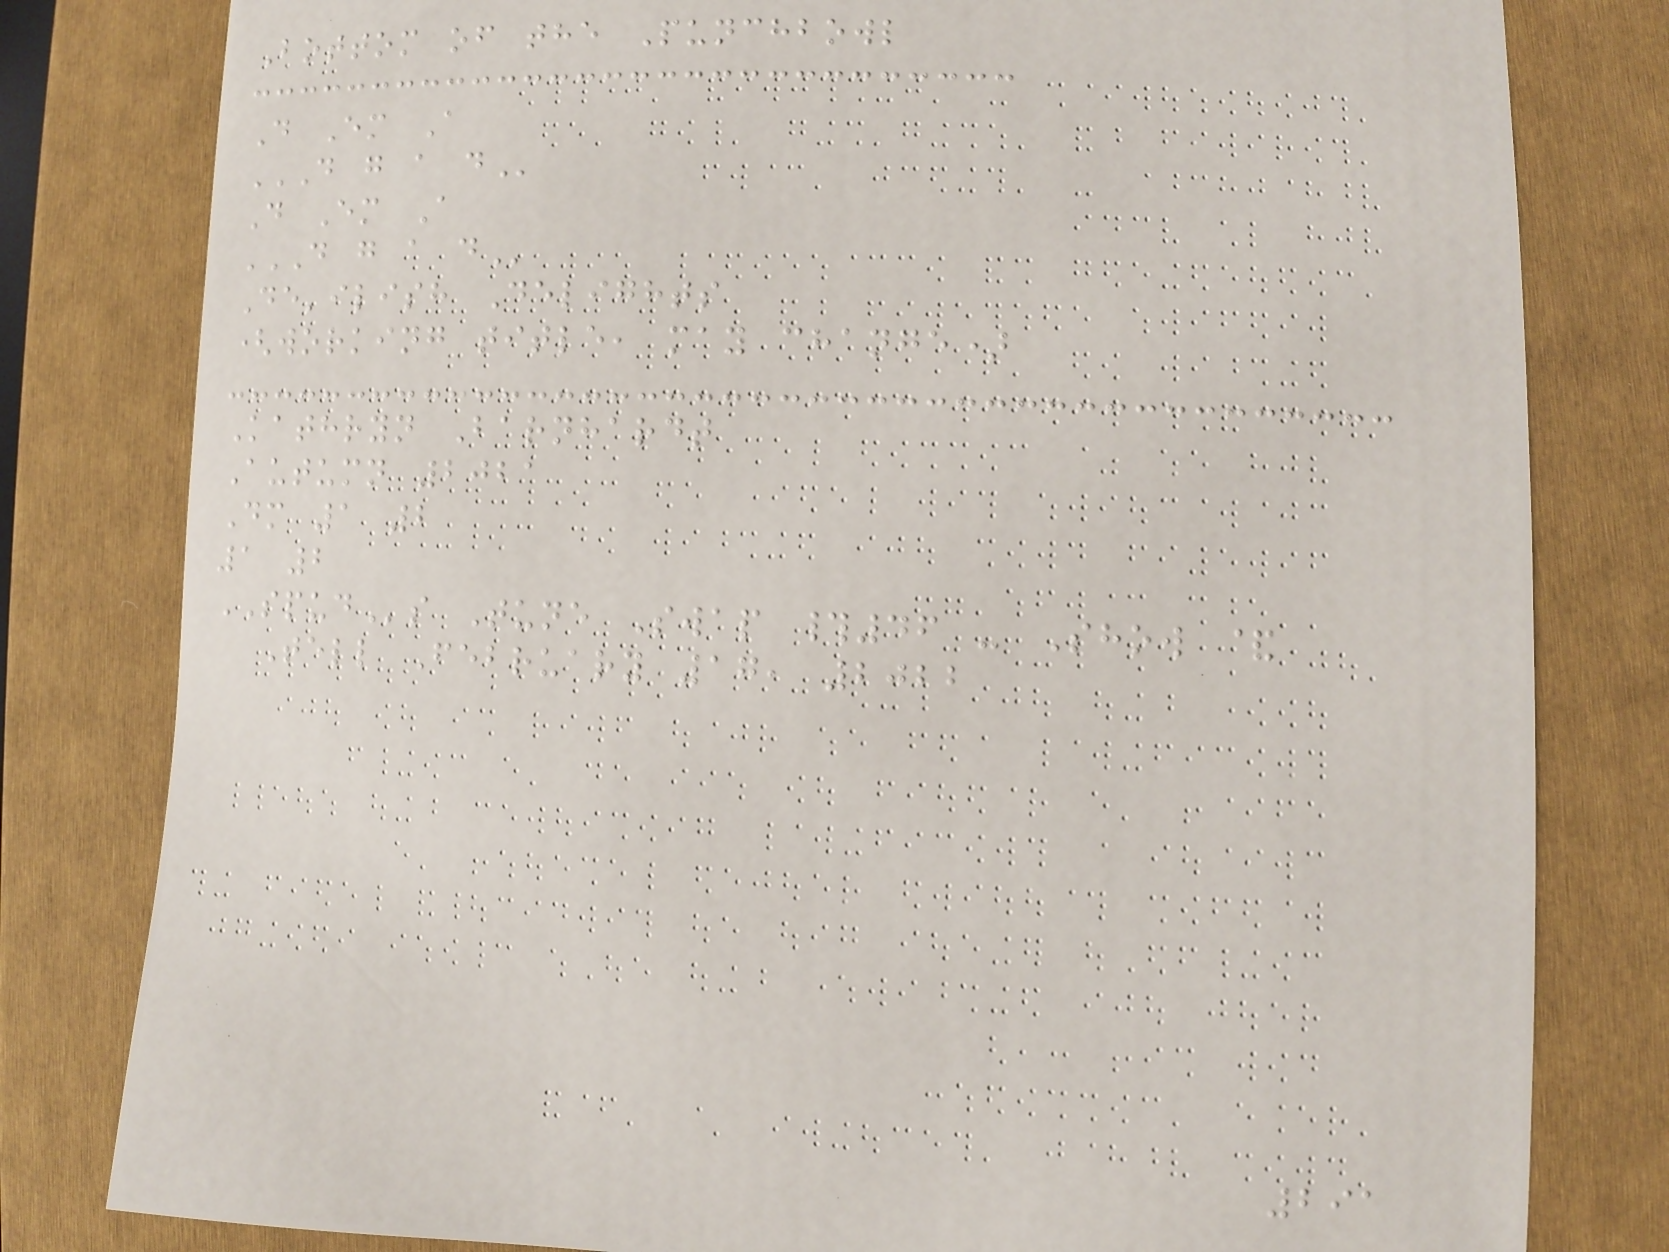Bottom of the Punchbowl
D Em A
D G A D
D Em A
D G A D
De'ilish Delights
(working title, may change)
Kathryn Barnhardt
Autumn 2021
Dm 1 2
1 2
SPUDs Tune Swap #46 - Show &
Tell February 17, 2022
291
